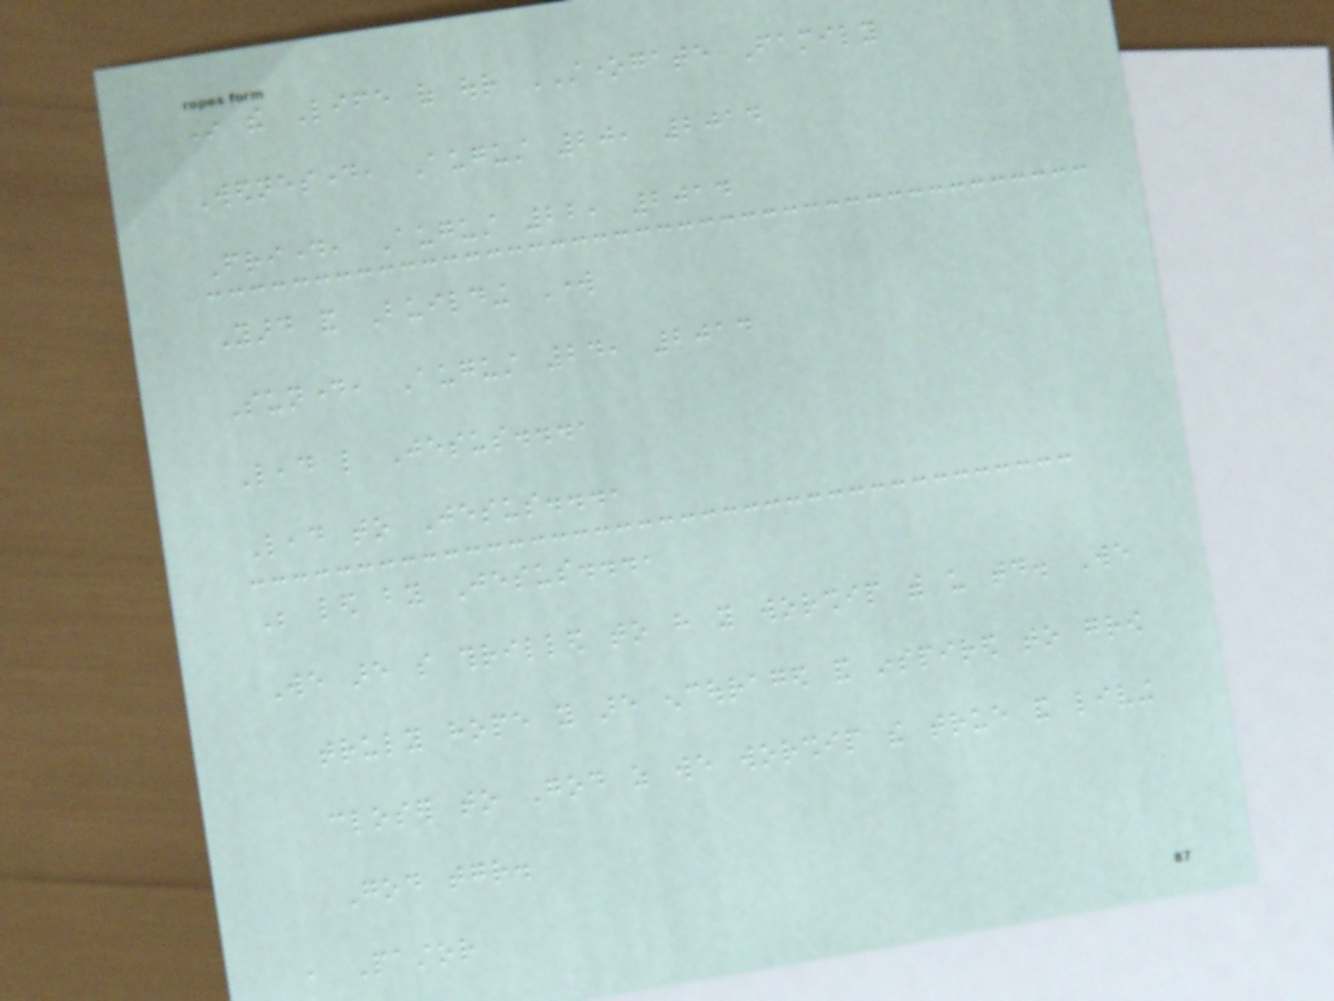In the Life of our STONEGATE Family
Wednesday, August 20, 2014
Friday, August 22, 2014
Yard and Building Work
Sunday, August 24, 2014
Lead like Jesus...,
Lead to Jesus...,
Be led by Jesus...,
We are so thrilled to have you worship with us today. We
truly hope you are encouraged and inspired to grow
closer to God as we worship the true and living
God together.
, Pastor
